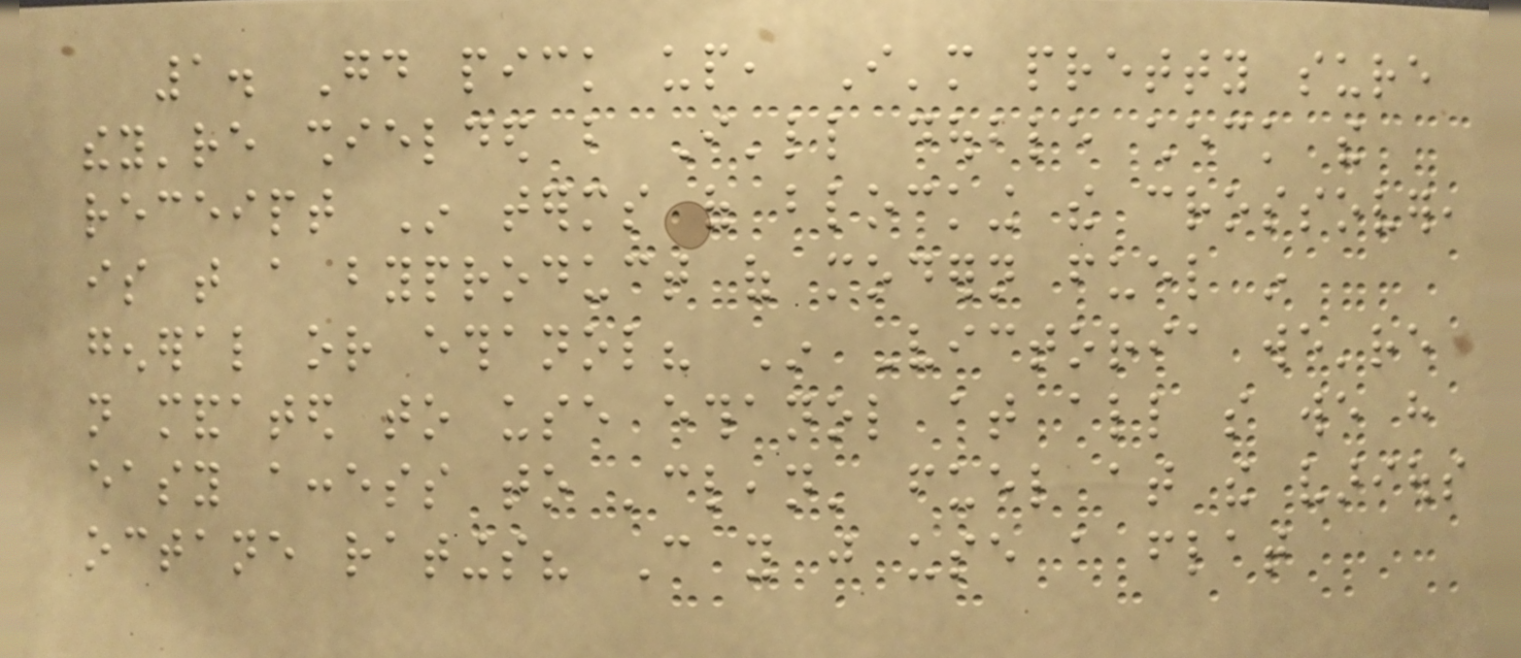1. Good pick up, I'm pretty sure
they're shielded but I'll double check the
receipt In terms of blocking the crossover,
is that a byproduct of modern fuel in
general or ethanol? In Victoria we're
not mandated to use ethanol at all so we have
easy access to 'clean' fuel at the various
octane ratings? Can you just use a flat
